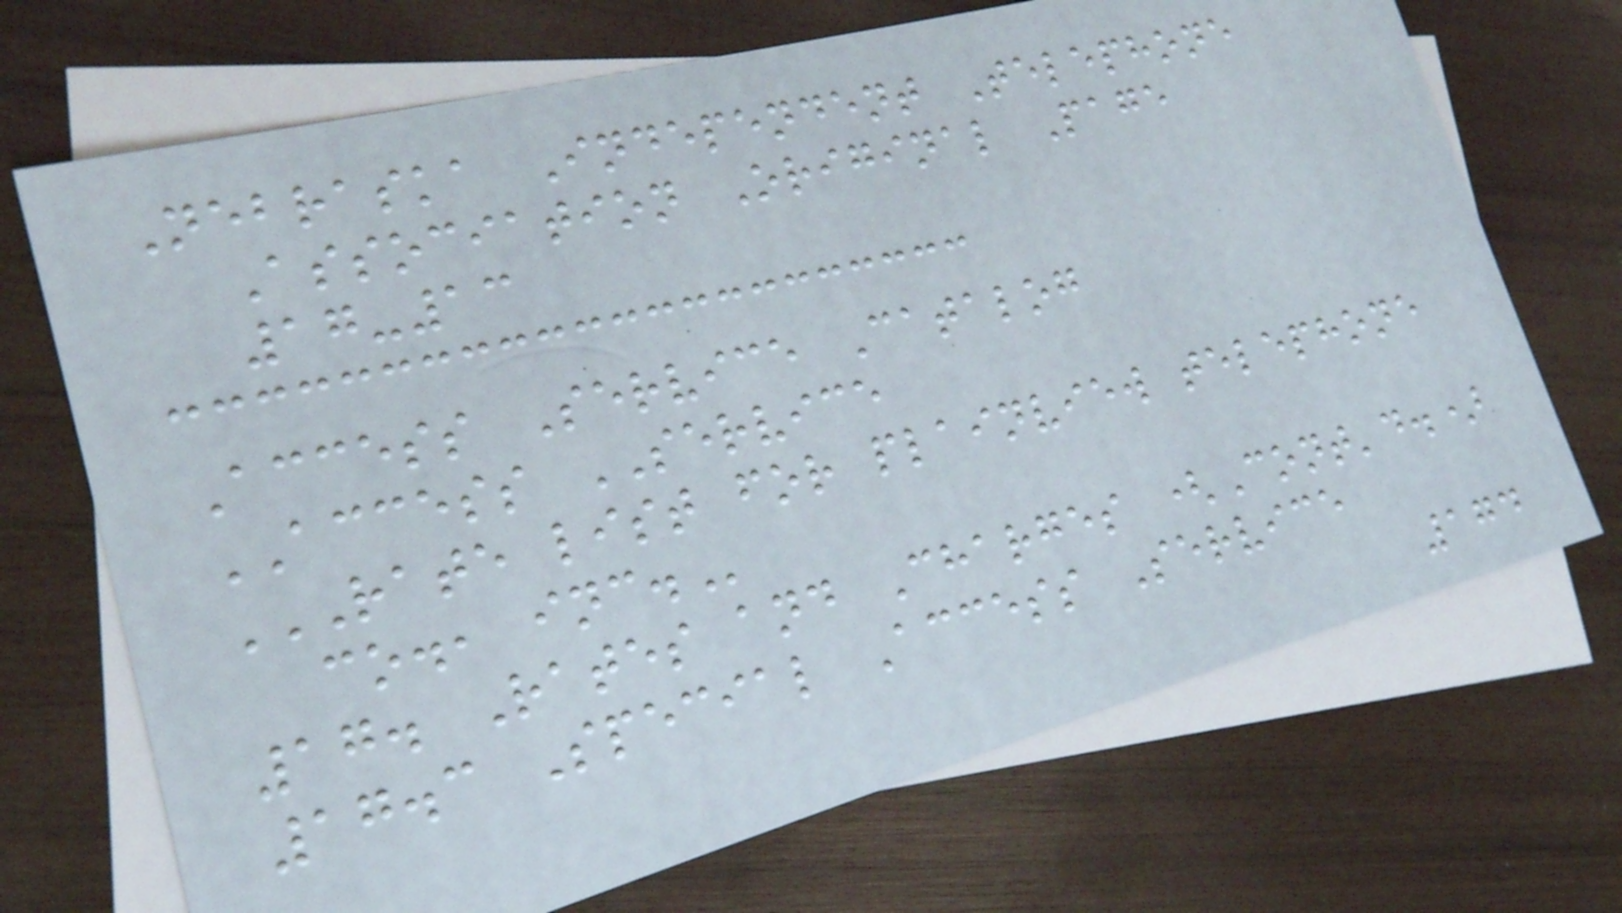Nebraska Independent Telephone
Association Original Page
17-13
Access Service Catalog
ACCESS SERVICE
RATE LIST FOR PLAINVIEW TELEPHONE
CO., INC.
17. Rates and Charges (Cont'd.)
17.3 Special Access Service
174
